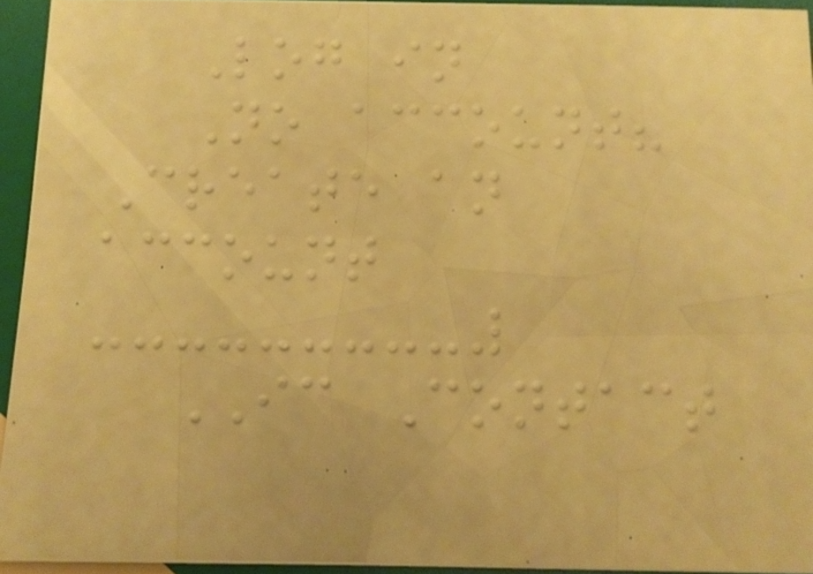Log in
No account?
Create an
account
IC Contact
